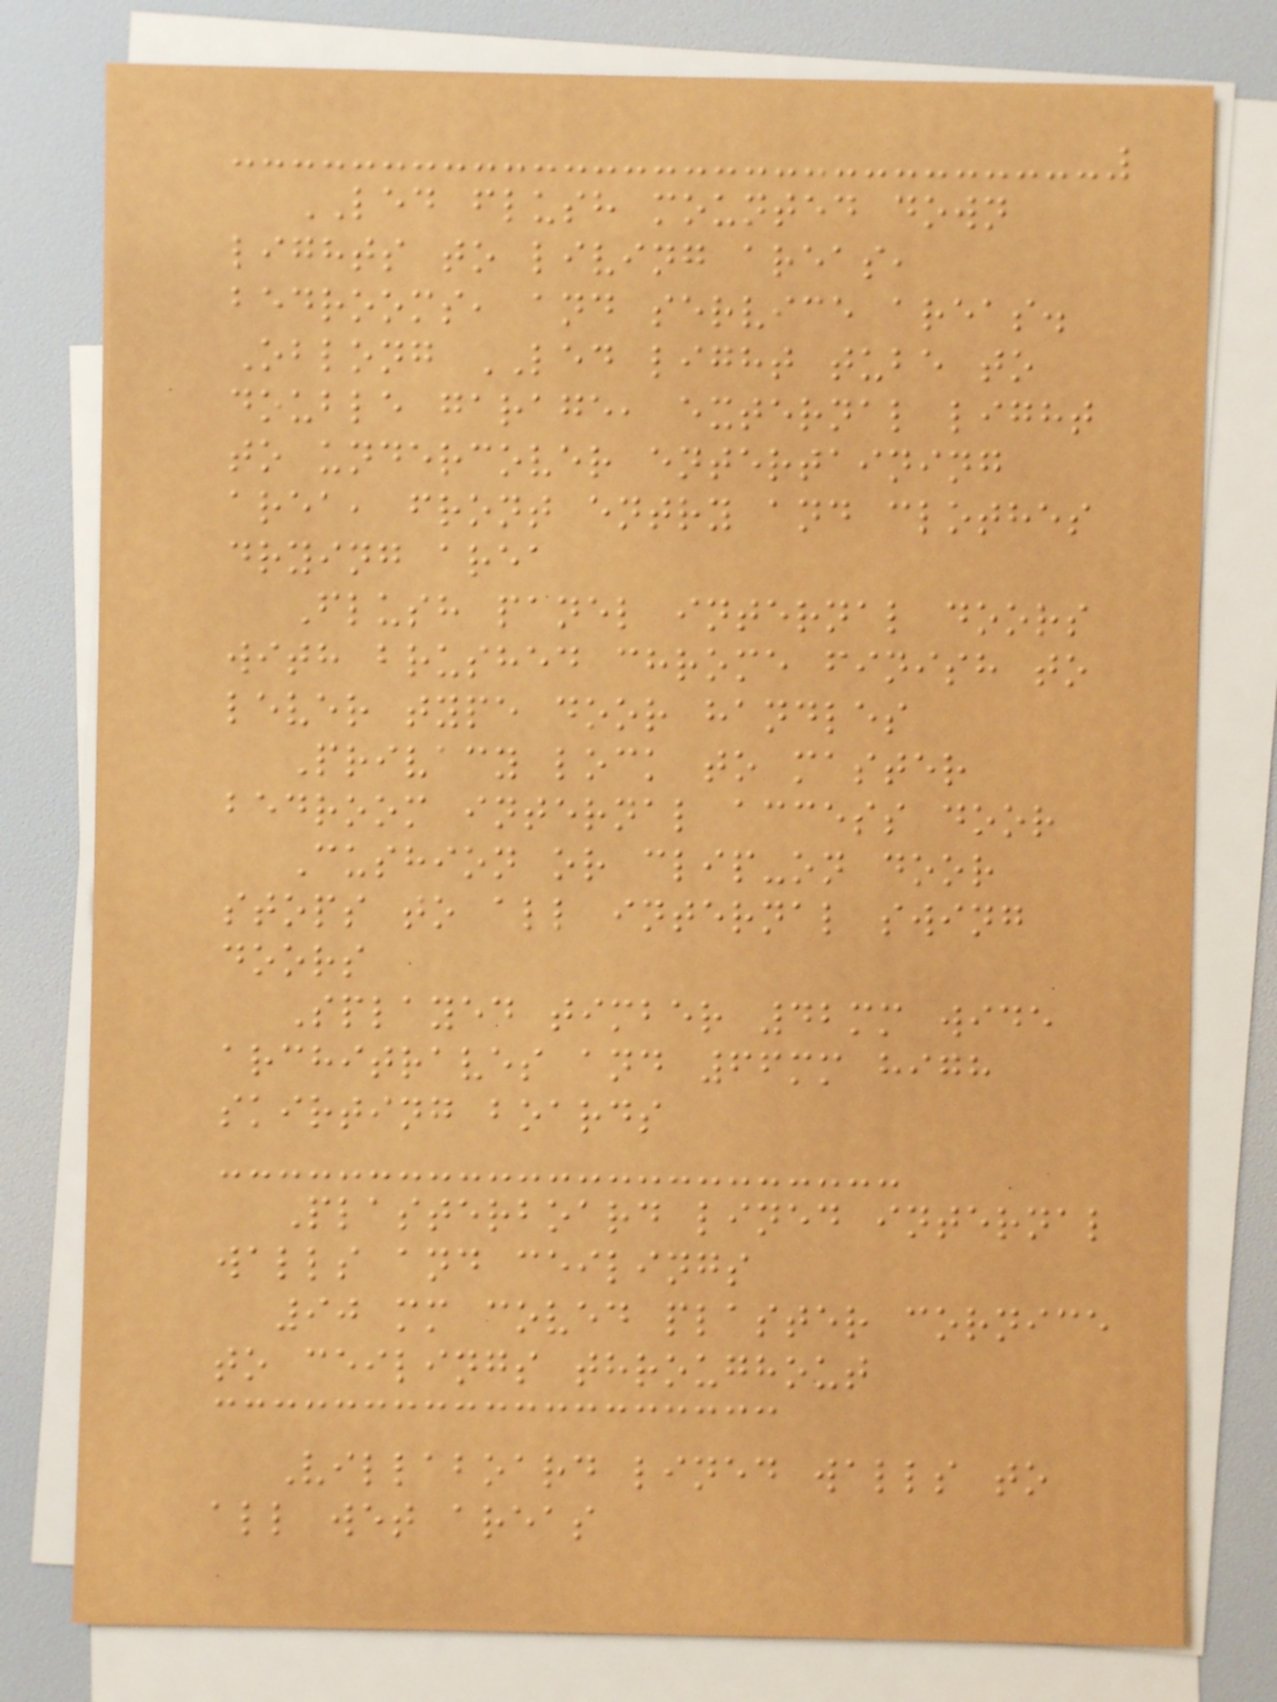LED flush mounted down
lights to living areas,
bedrooms, and service areas.
Oblong LED light tube to
double garage, external light
to undercover entertaining
area, front entry and clothes
drying area
Flush panel internal doors
with brushed chrome finish to
lever type door handles
Privacy lock to master
bedroom internal access door
Cushion or clip-on door
stops to all internal swing
doors
Splayed timber 42mm wide
architraves and 66mm high
skirting boards
Plasterboard lined internal
walls and ceilings
90 mm coved plaster cornice
to ceilings throughout
Villaboard lined walls to
all wet areas
